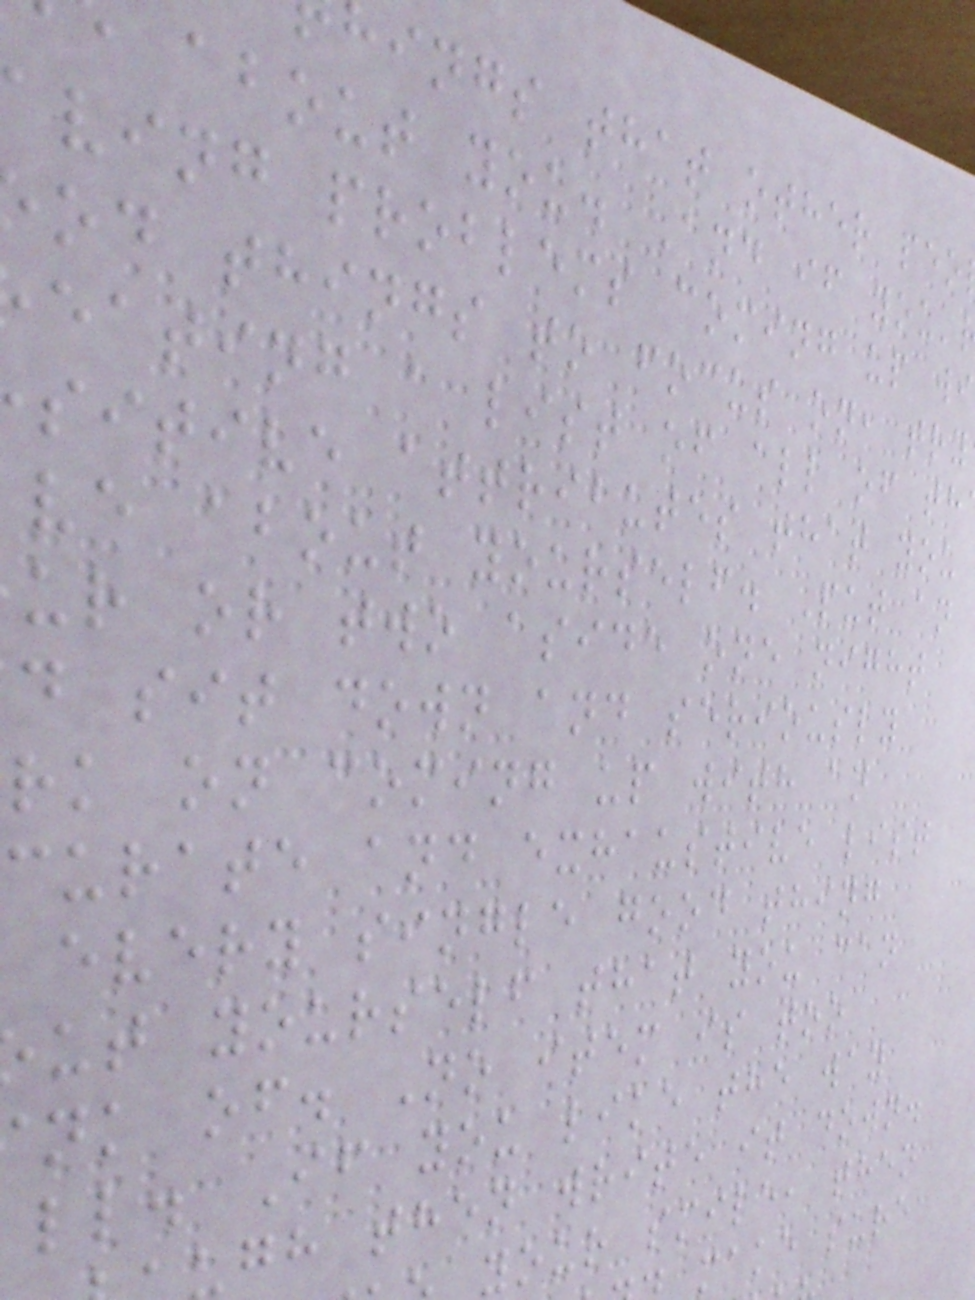ings that other peo
about you. And if you'
ving problems coming up wi
od things to focus on, try
eating a list of all of th
sitive attributes that you
ve about yourself. Put an
ur or two aside one night
d sit down and seriously
rk on coming up with an
curate and exhaustive list
every single good thing
ut yourself that you can
nk of. No item is too
ll. If you like the way
gh then write it down.
your smile, then
make sure
